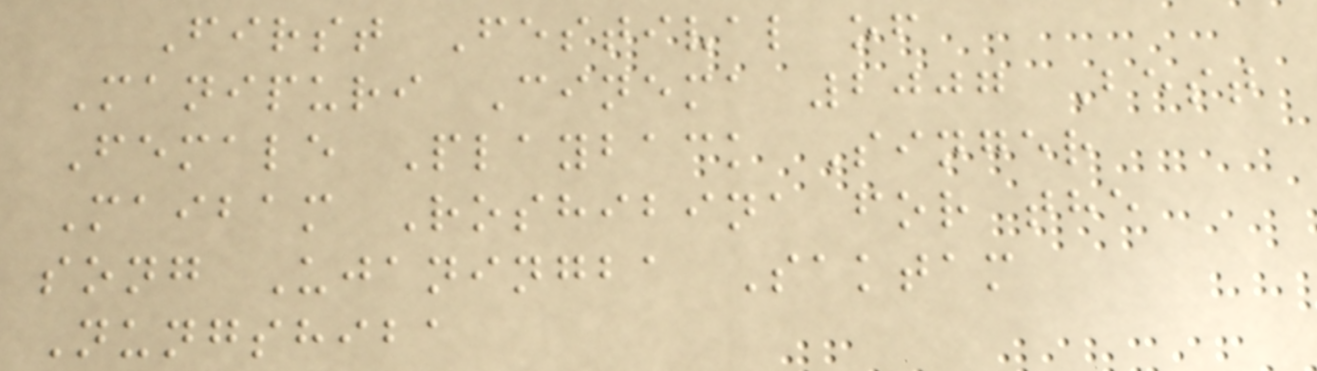First Festival of
Manipuri Cinema 2007 Best
Female Playback Singer
Maibam Roshibina for the
song Ujaningba Saktam
Nungshiba
